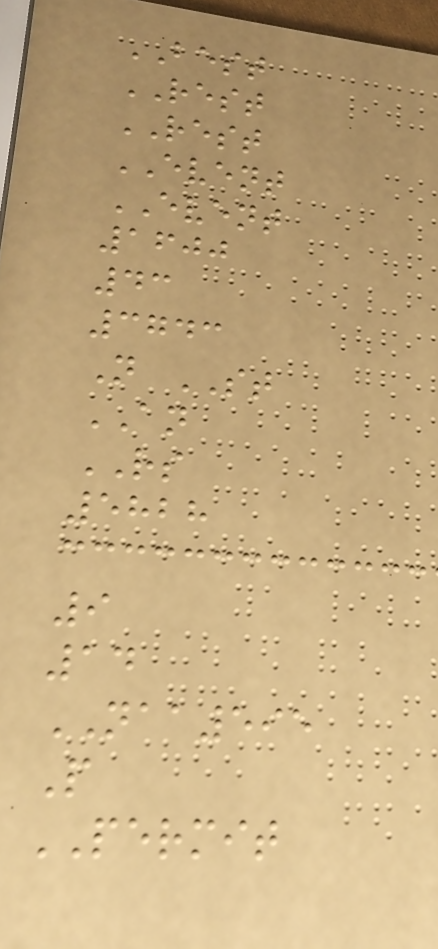BEST
REST
REST
EVENT
EVENT
1600
43
3743
N ST
AN
RS
5828
9
14
NAA595
P
PERMIT
